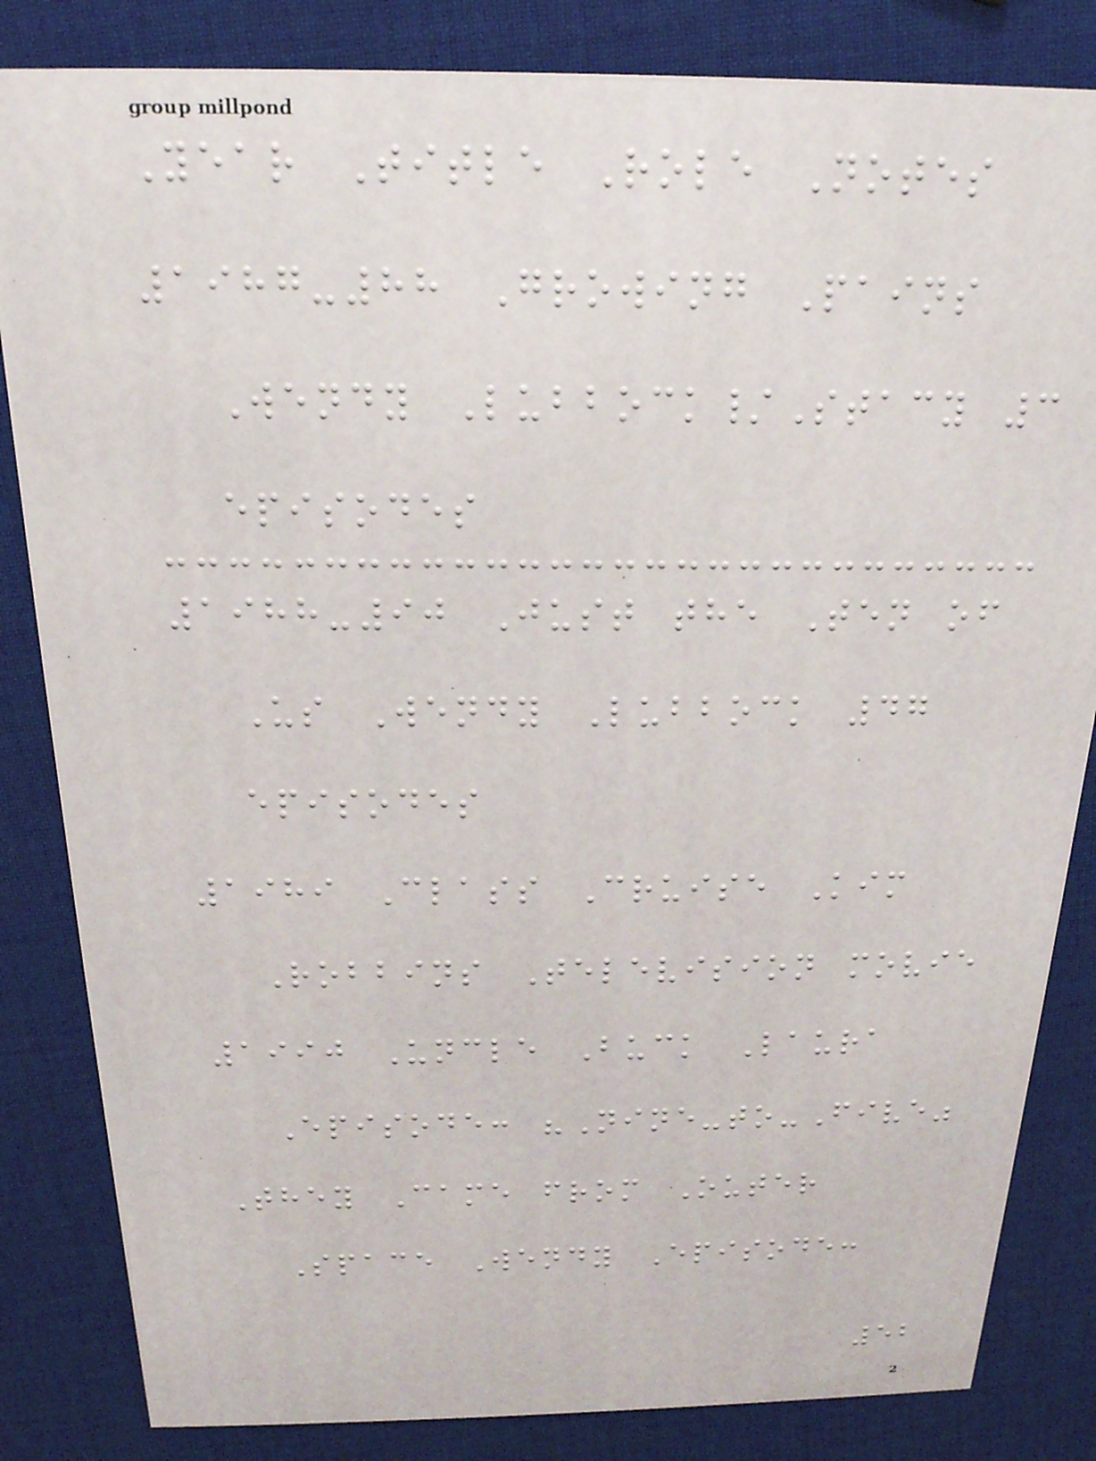Year Title Role Notes
1987-88 Growing Pains
Wendy Lubbock/Stacy 3
episodes
1988-90 Just the Ten of
Us Wendy Lubbock 47
episodes
1989 Class Cruise Kim
Robbins Television movie
1990 Uncle Buck Laura
Episode: "Nine-to-Five"
They Came from Outer
Space Wendy Episode:
52
